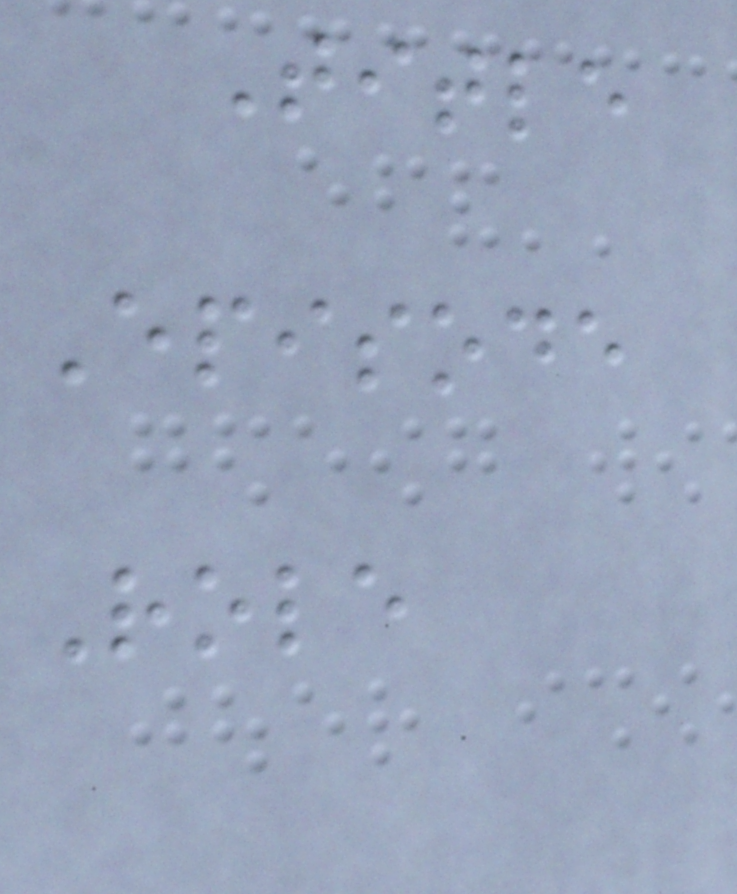Title
Episode
Role
